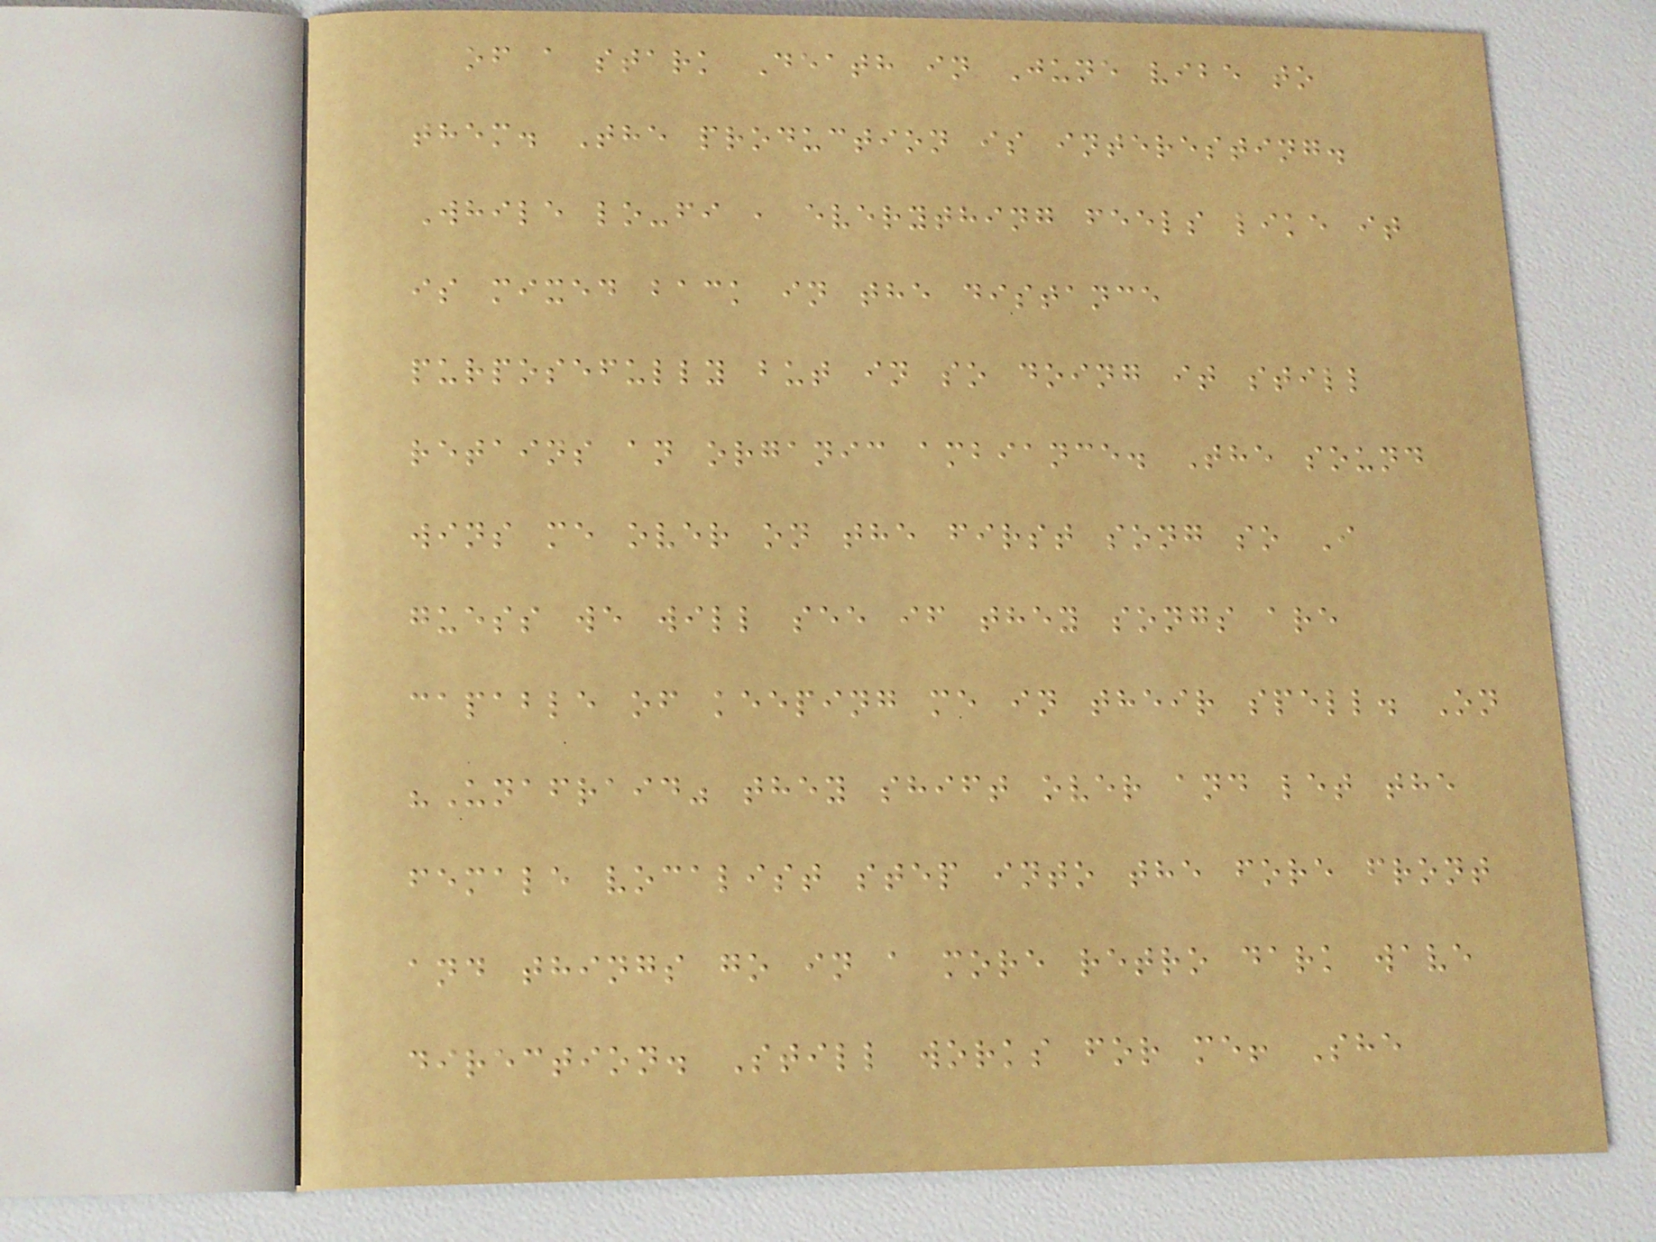of a stark Death in June vibe to
them. The production is interesting.
While lo-fi , everything feels like it
is mixed back in the distance
purposefully but in so doing it still
retains an organic ambiance. The sound
wins me over on the first song so I
guess we will see if they songs are
capable of keeping me in their spell. On
"Unafraid" they shift over and let the
female vocalist step into the fore front
and things go in a more retro dark wave
direction. Still works for me! She
